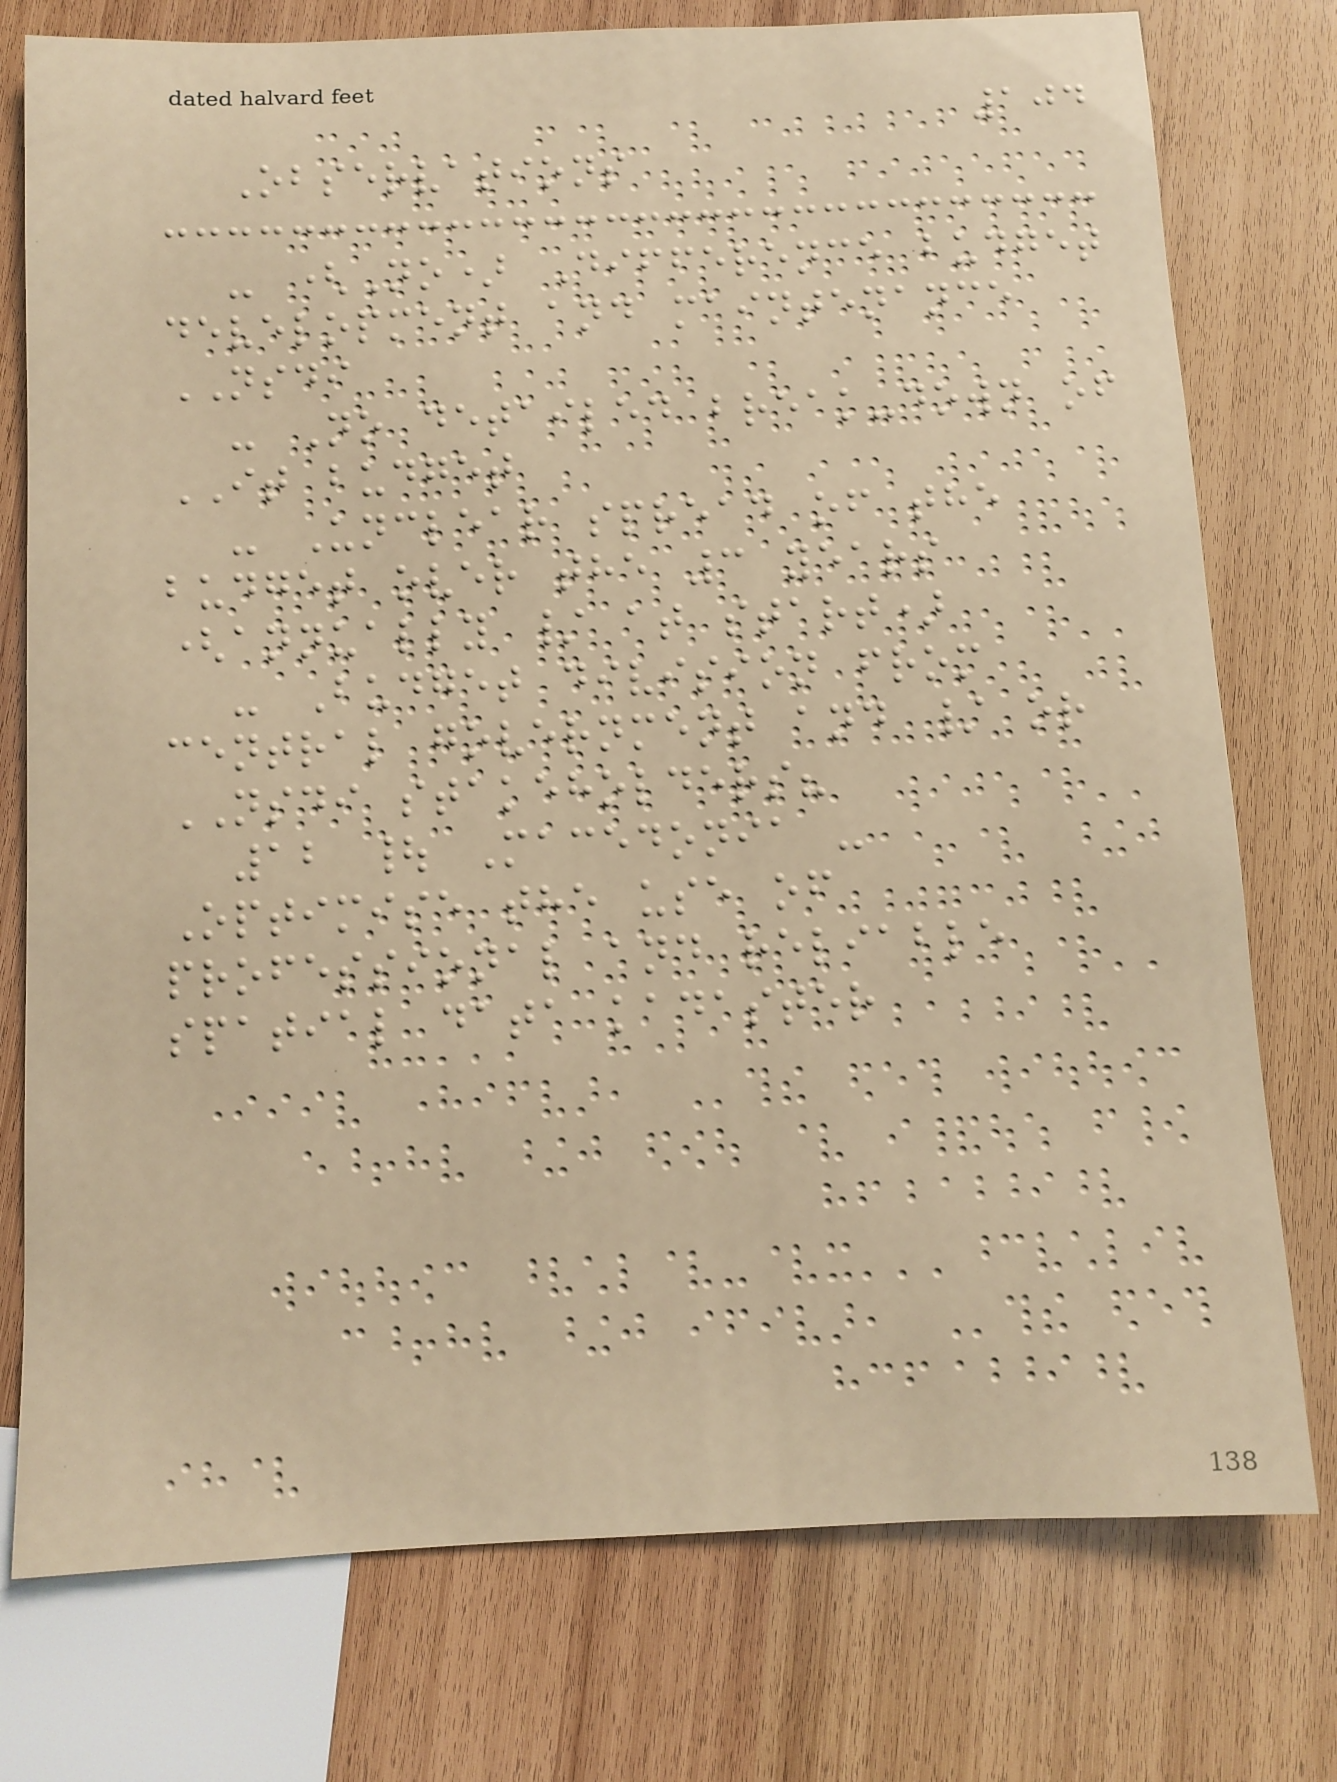104
Observations
- (No) Difference budget
development and maintenance
NSDI
- No detailed break-down of
IT budget
- Unclear spread of the
budget over the 3 years
(annually / at start)
- Budget division from
central government and / or
NSDI stakeholders?
12 | Macedonia -
Optimise the use of
professional and reliable
spatial data kadaster
